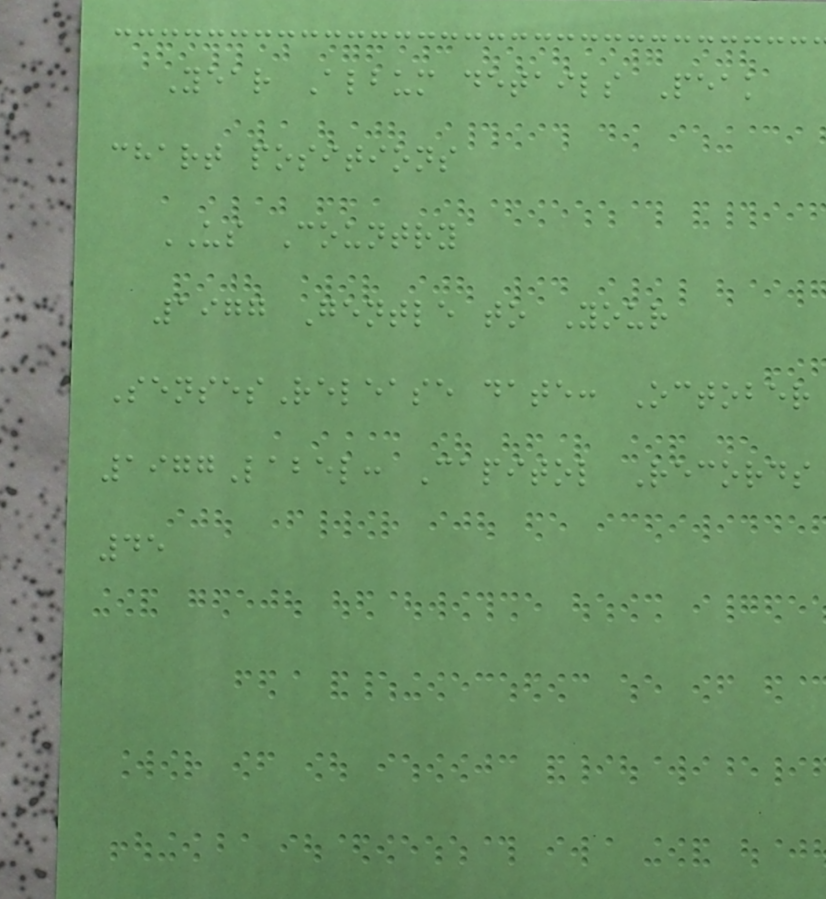Year Album details Peak
chart positions
US Country
1977 Gentle to Your
SensesRelease date: October
1977Label: Capitol Records
45
